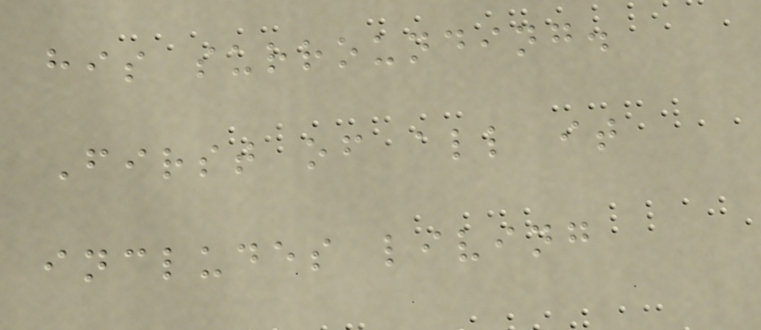his surrounding.
First of all it
includes living
